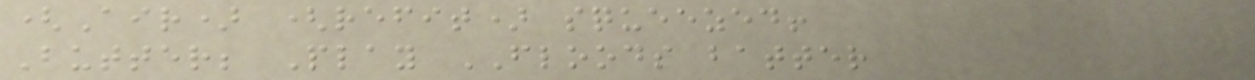(Air) (refit) squeezed!
Butter; Play FLOODS batter
